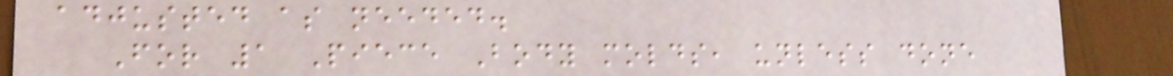adjusted as needed.
For 1 Piece Body molds, unless done
